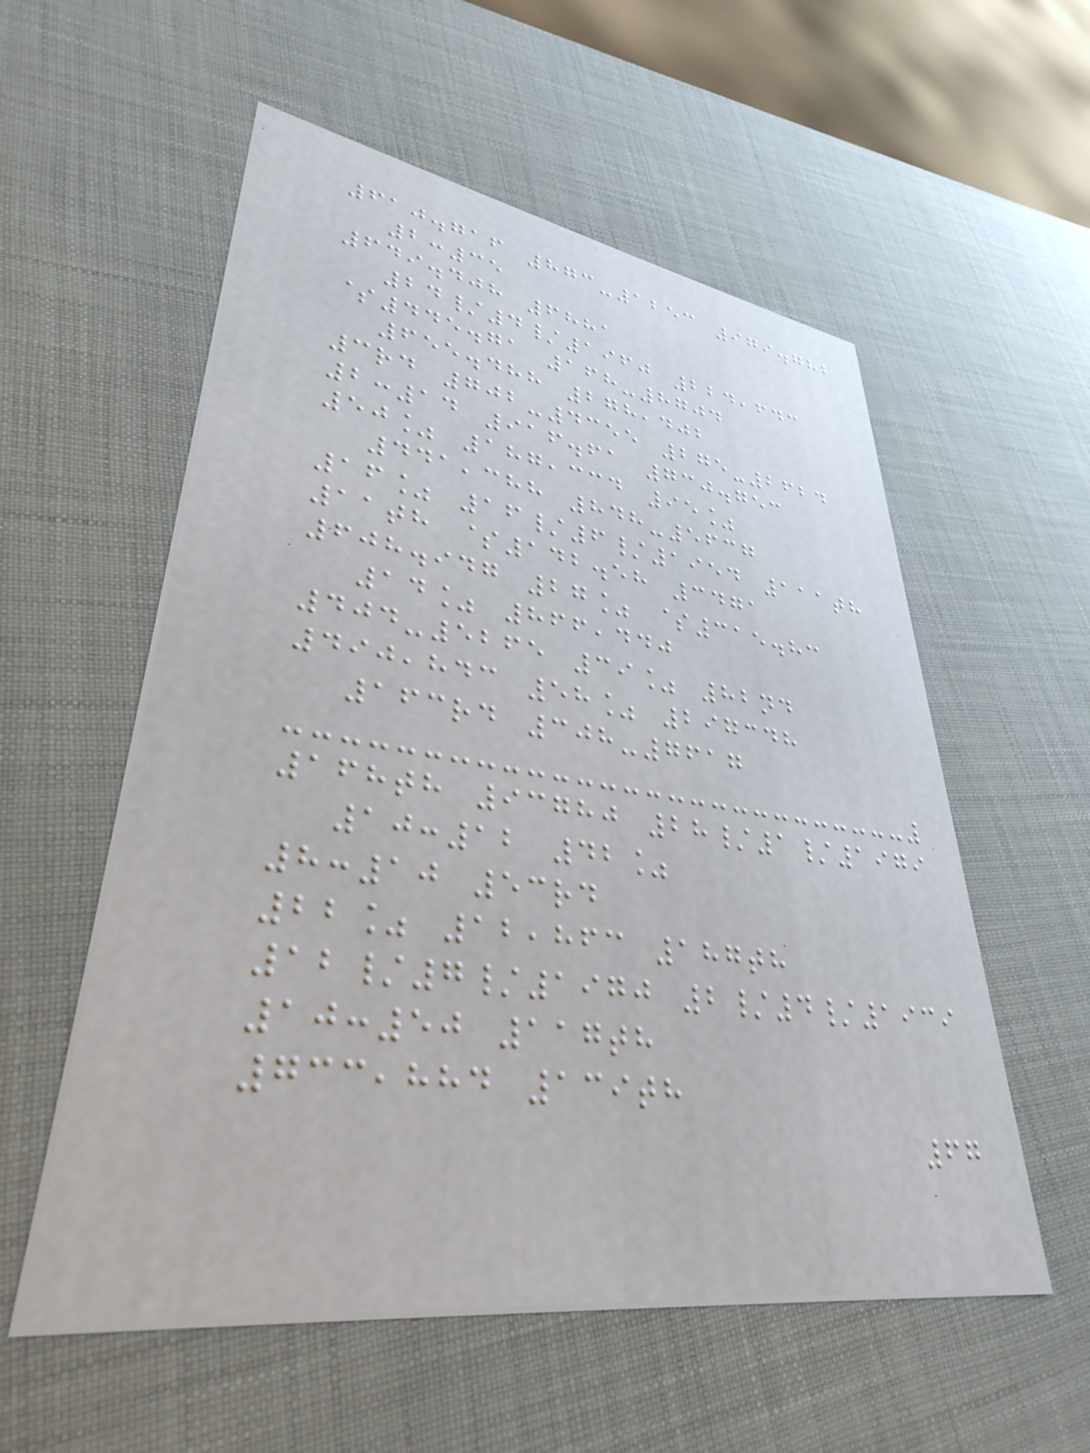610.716 873-1253 979.782
2:35
649.408 6881
24/4/1960 224,643
$445.71 168-8704
655.488 278,402
3rd 702-4355 275-2624
2:14 916.61 730.753
50% 187,334 95%
441,388 848-5637
16% 16/6/1954 111th
11th $142.58 3471
608.947 27% $315.83
14% 866,440
404-5265 39% 82nd
490,843 58% 297348
163rd 308-7617
168th 93780 28/1/1979
10:12 42%
8:10 53rd
22% 12,863 187th
12/7/1970 2/4/1939
10:50 117th
733,884 139th
67
